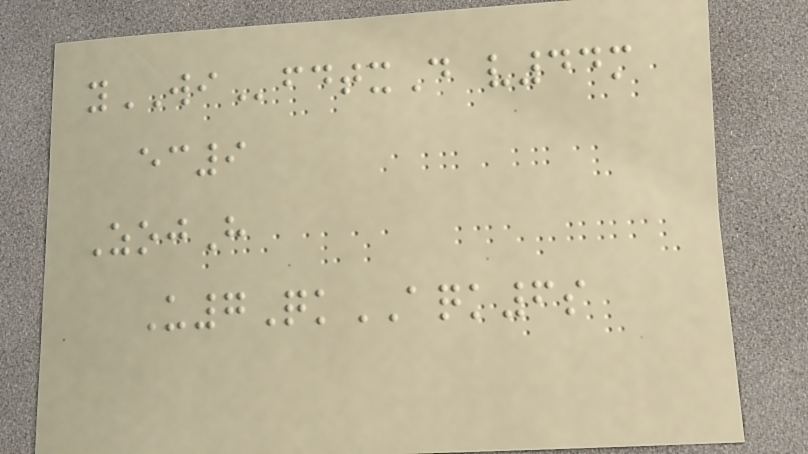yWIfdtxD v44m
ec9
ZojH
U7QkAQK6s
